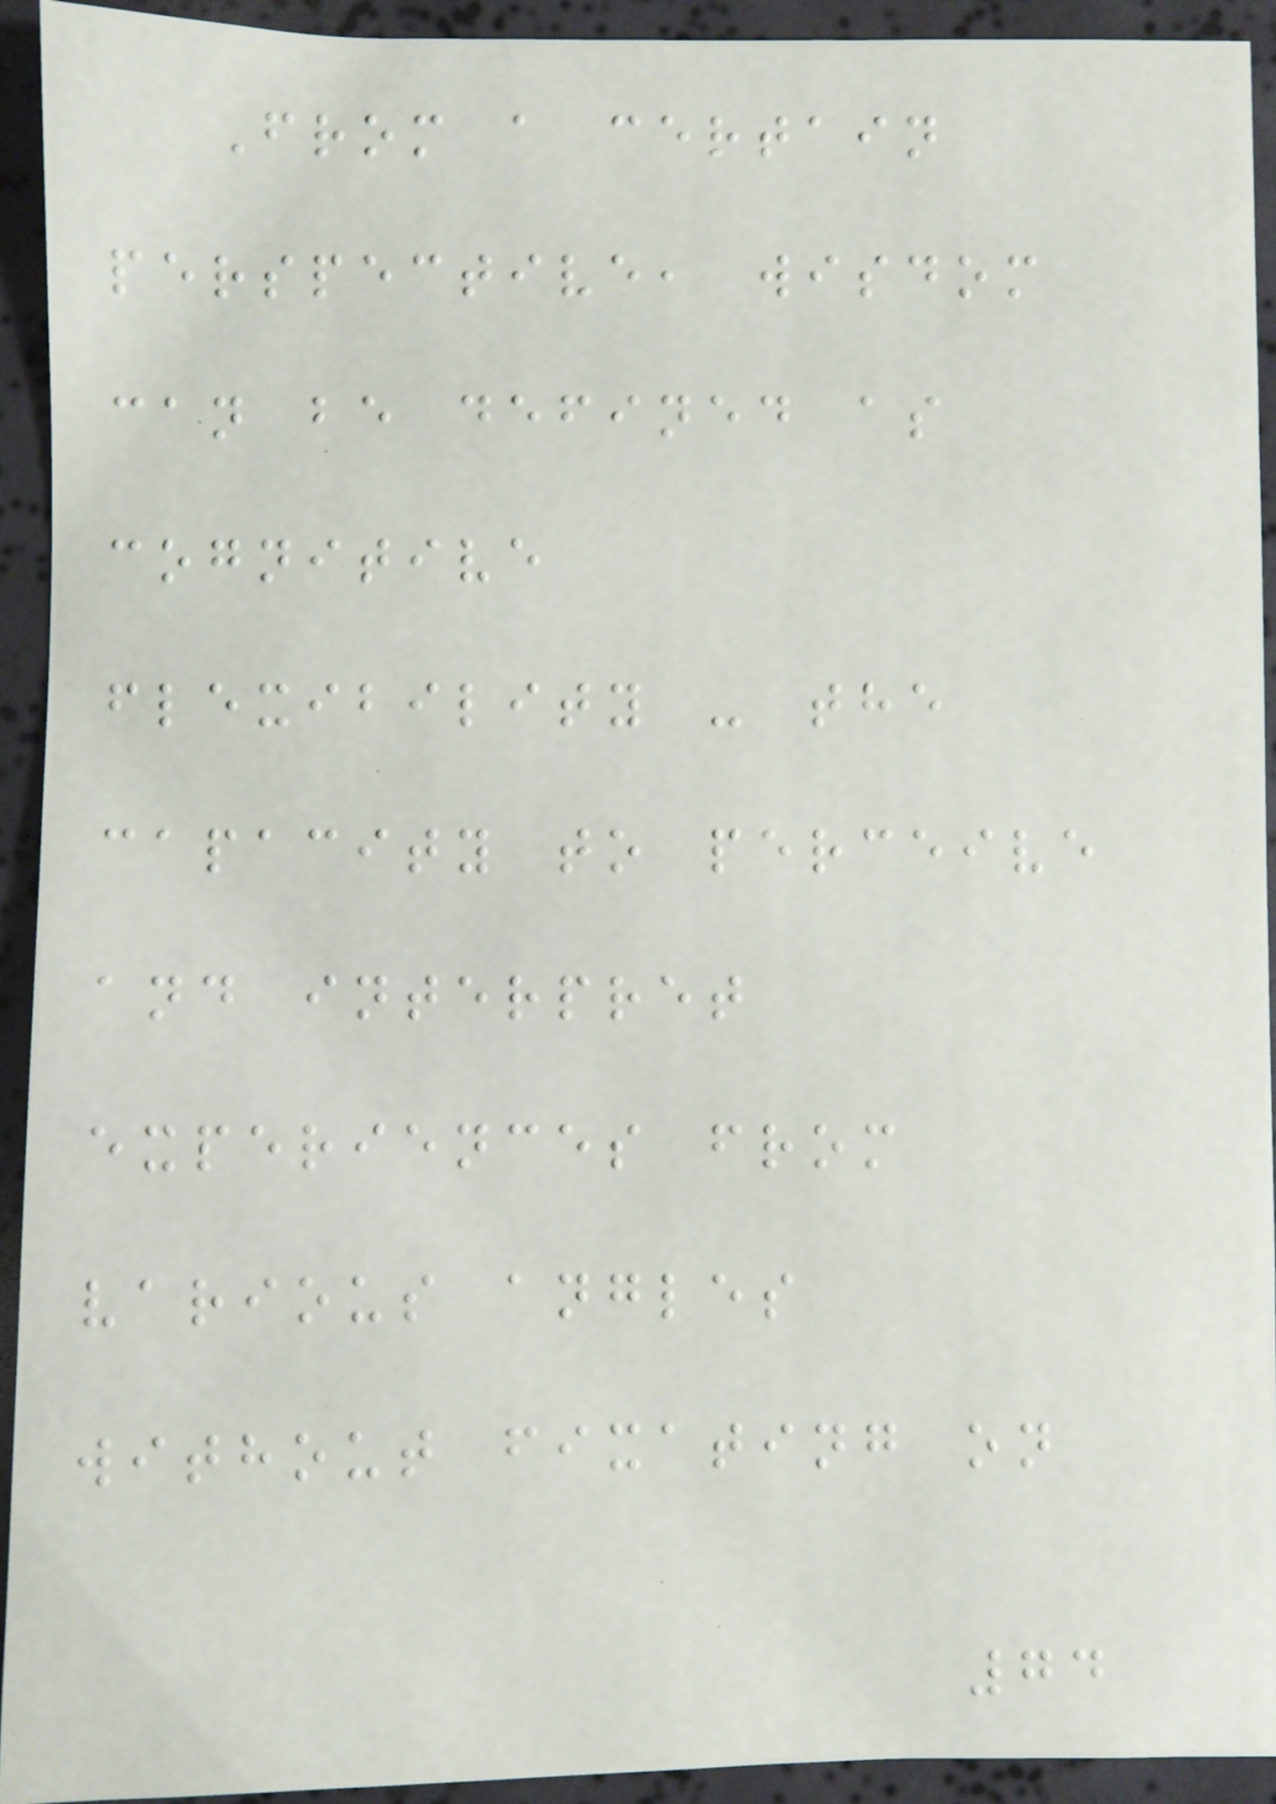From a certain
perspective, wisdom
can be defined as
cognitive
flexibility - the
capacity to perceive
and interpret
experiences from
various angles
without fixating on
74
